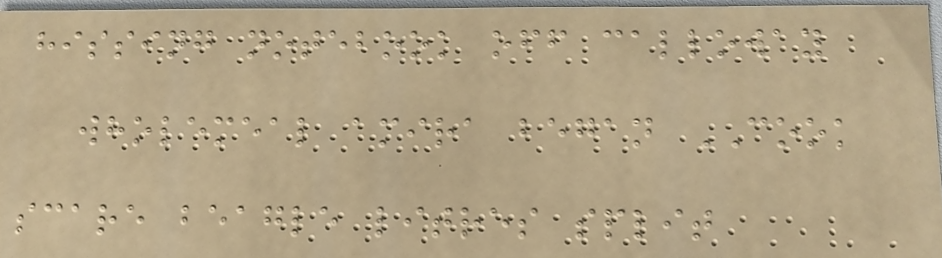hissing notebook off calloway
wholemeal amira began COOK
scare beagle litres split
